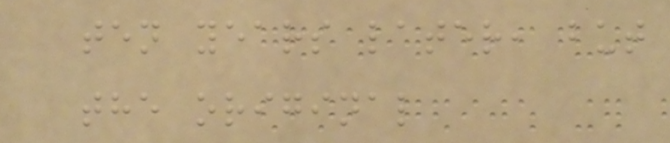ten years later, but
the original
